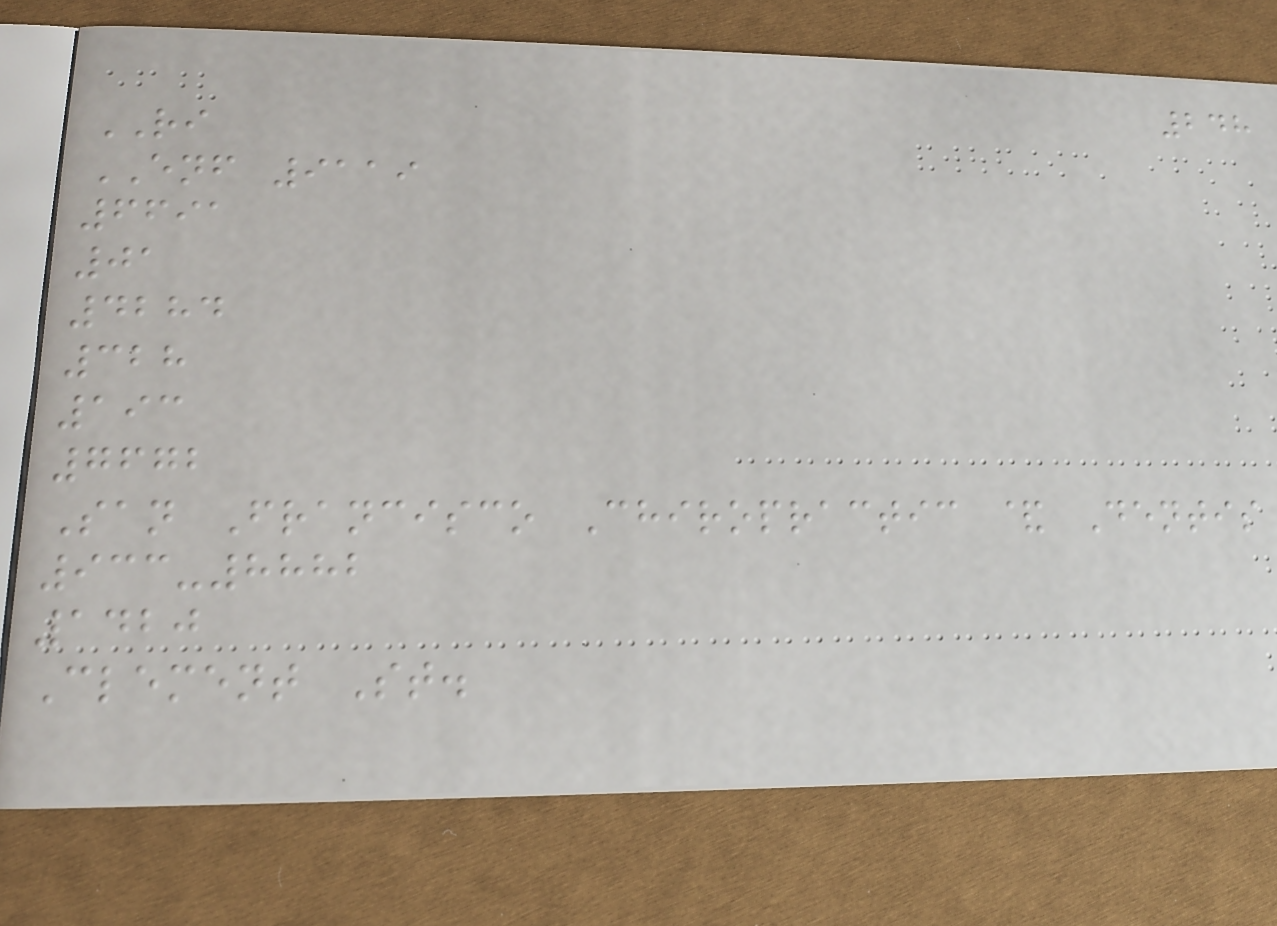248
RI
ENF 9119
6691
01
4284
328
193
7672
San Francisco Chiropractic & Dentis
933-8882
1420
Clement St.
